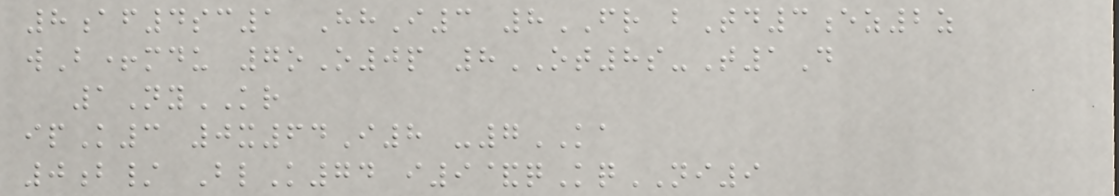8af4sc1 HhI3 8FR bTd3ez2z
wB+mdu 7oO0p 8OT8s-T1D
1NyKR
ipK3 0x64I8 -7KA
0b/ BlK74 i9&qKqNI9
